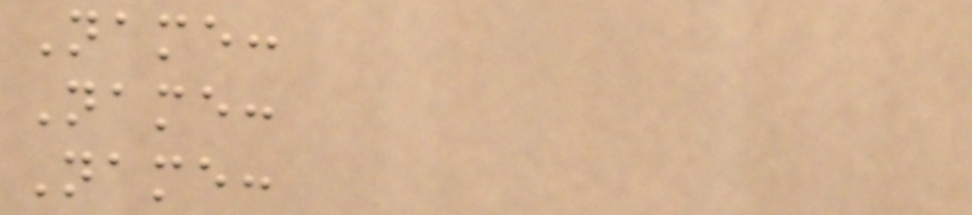Name:
Name:
Name:
